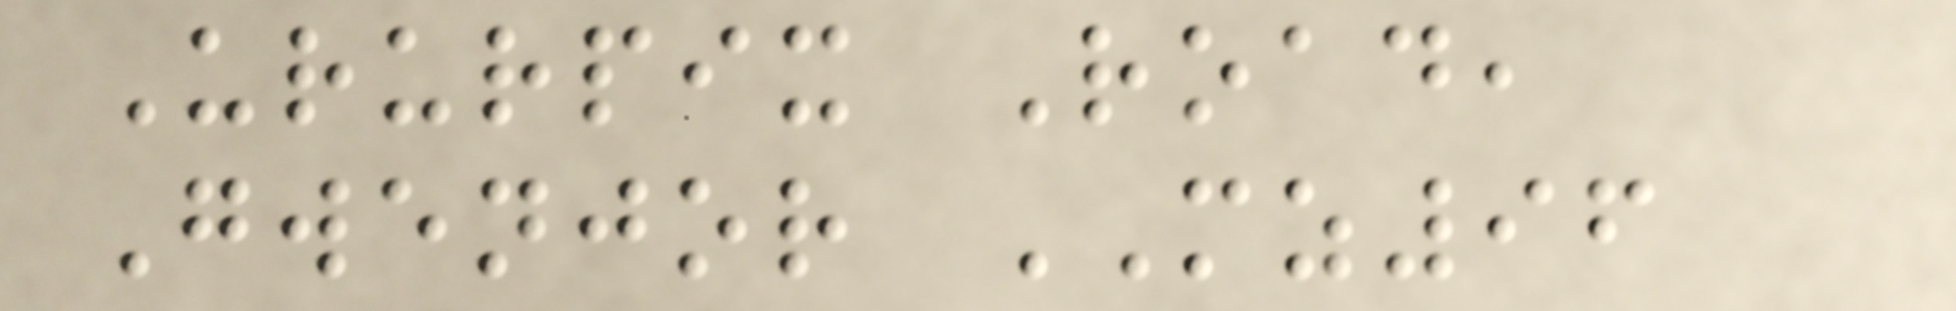Ururpix Road,
Gwenjor MZ96
